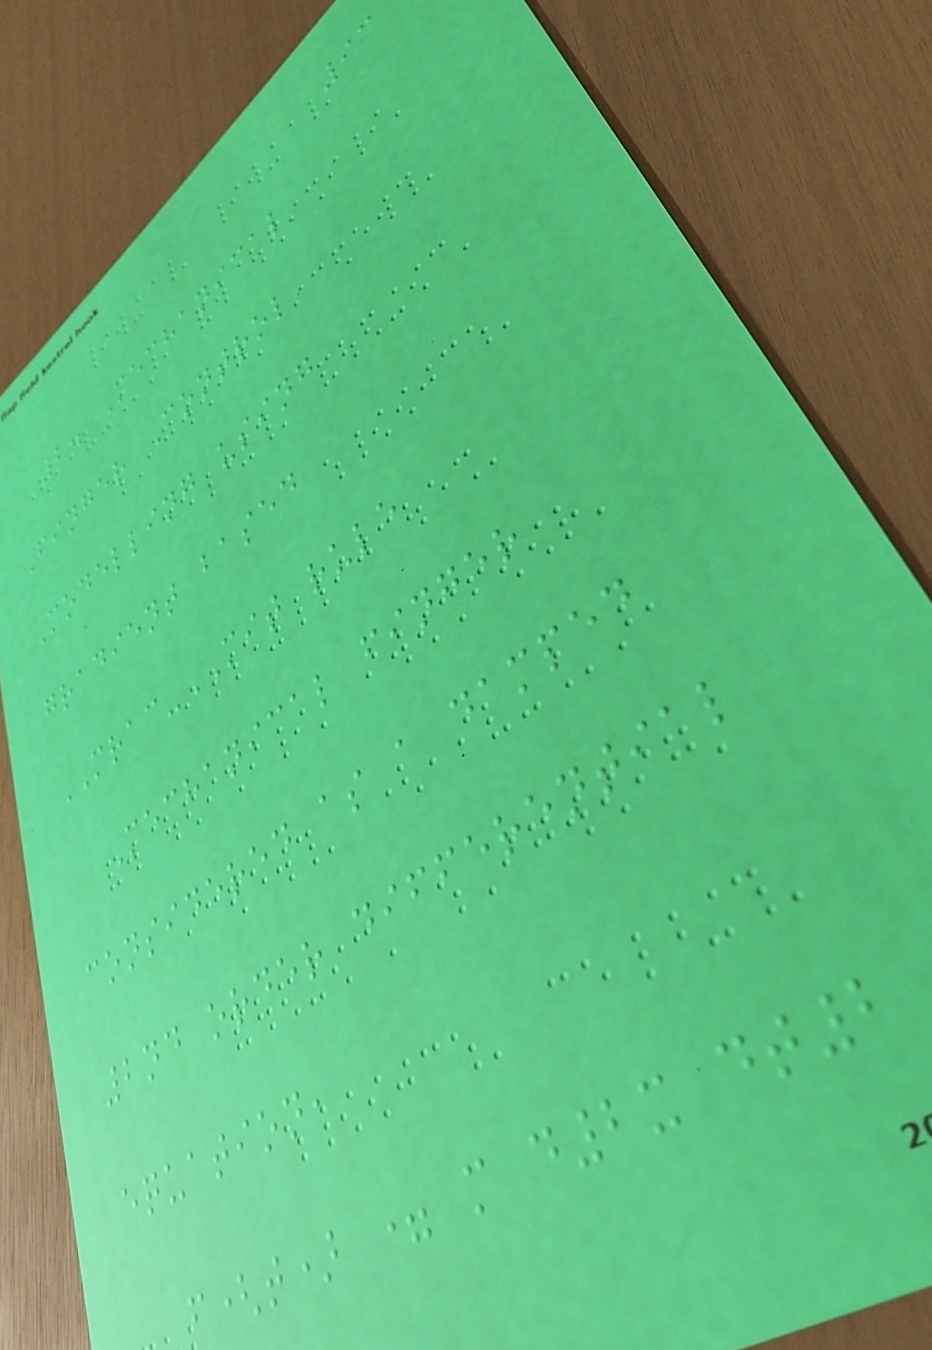93
2. Mechanical
Finger Control
Modelling using
gradient based
MRAC-MIT rule
Mechanical finger
considered as a damped
2nd order differential
equation,
f(t) = m d2x dt2
